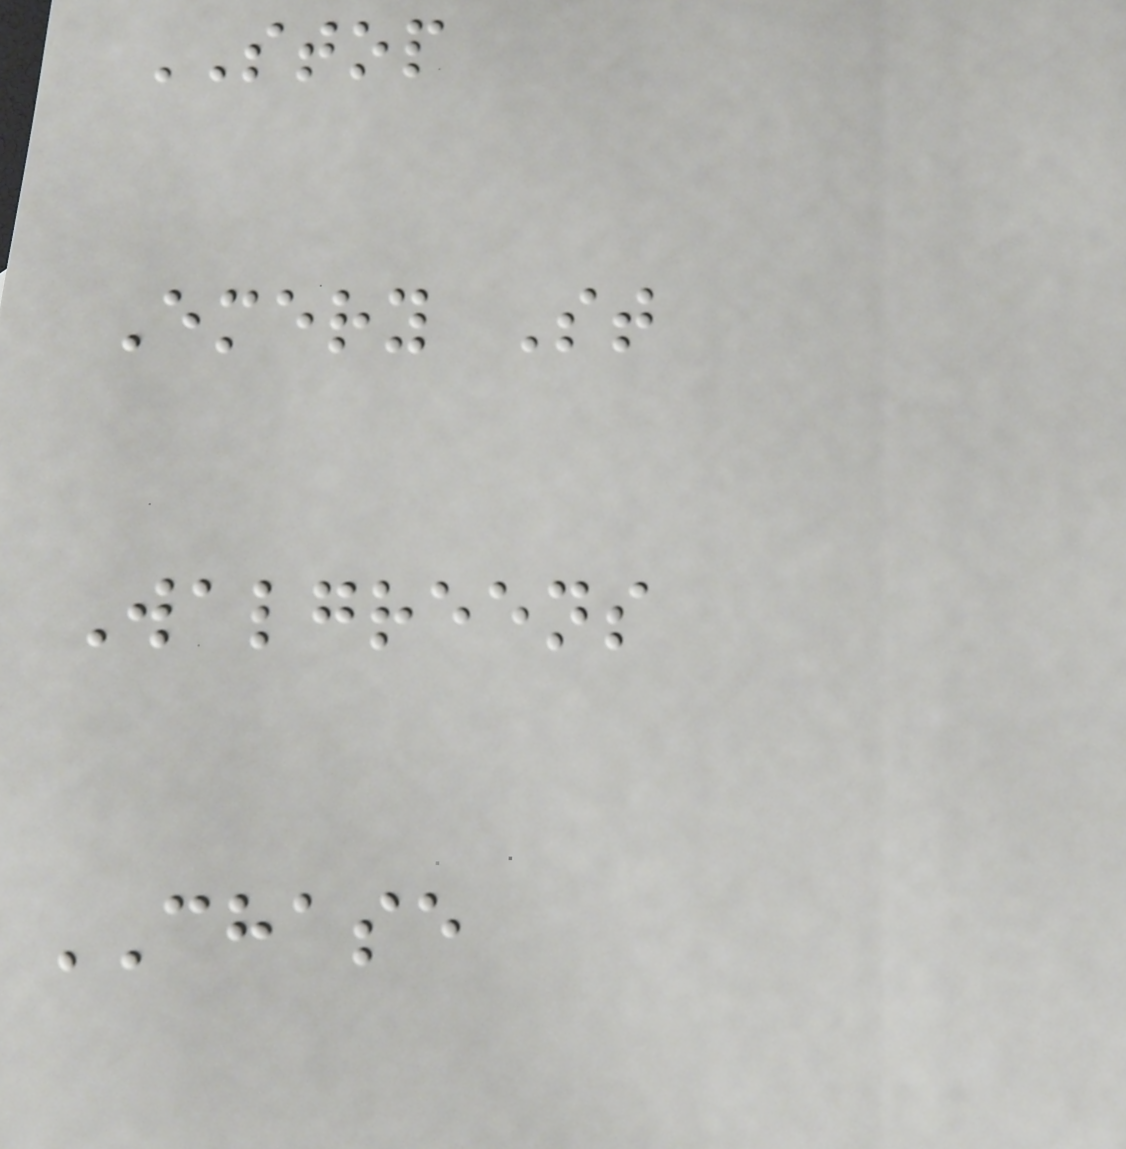STOP
Emery St
Walgreens
CHASE
